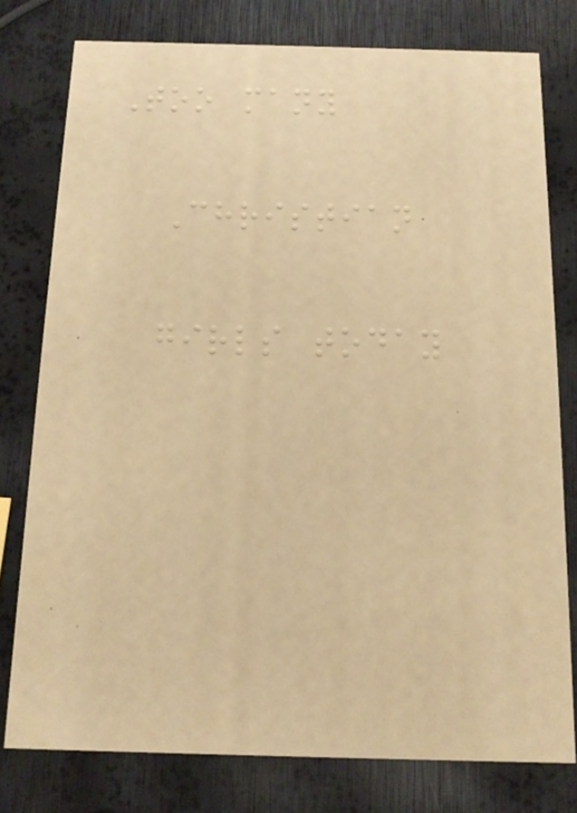Too many
Christian
girls today
